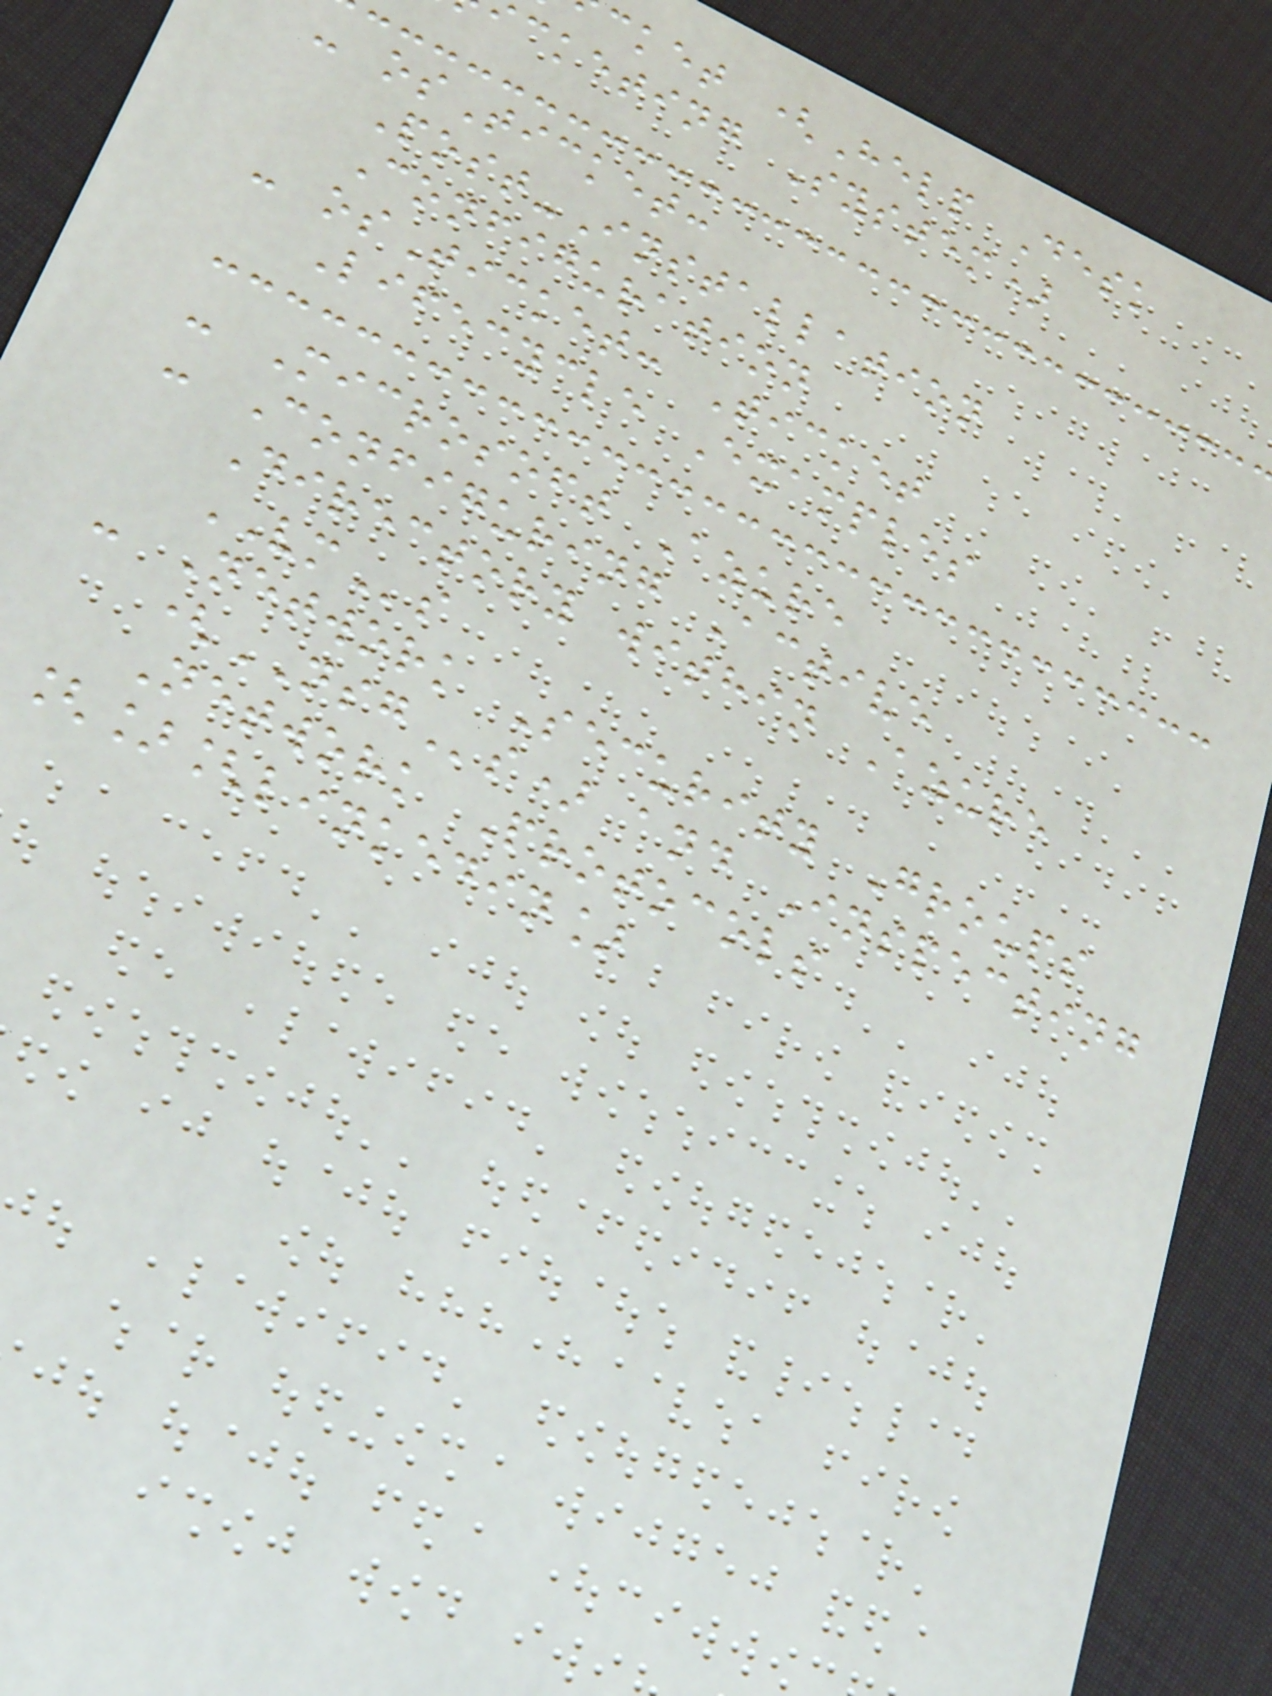cket (Help Desk
cketing System)
- osTicket:
Post-Installation
Configuration
- osTicket: Ticket
Lifecycle Examples
- Microsoft Azure
- Configuring Active
Directory within Azure
VMs
- Network Security Groups
(NSGs) and Inspecting
Network Protocols
[][linkedin]
